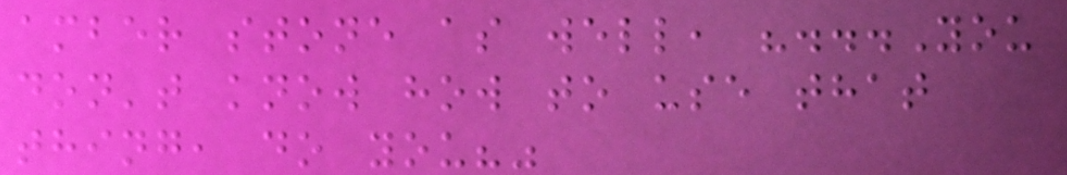amber stone as well, "...You
don't know how to use that
thing, do you?"
